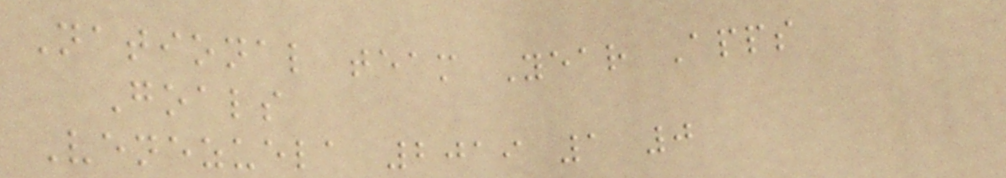National team Year Apps
Goals
Venezuela 2019 1 0
